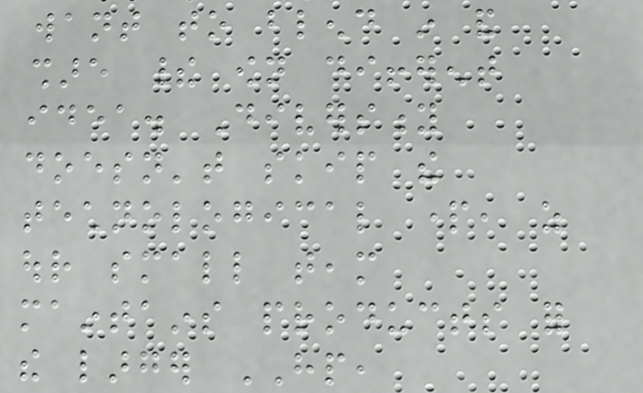want to blend in and
share their own different
idea. Diversity
doesn't skip the
technological part, as
our small team
maintains products for
the larger HP,
